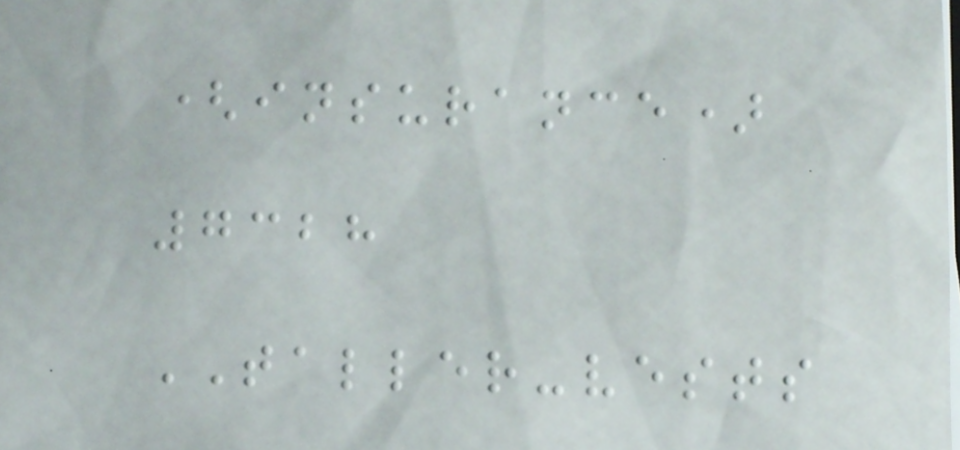(insurance)
7328
TALLER-vests
